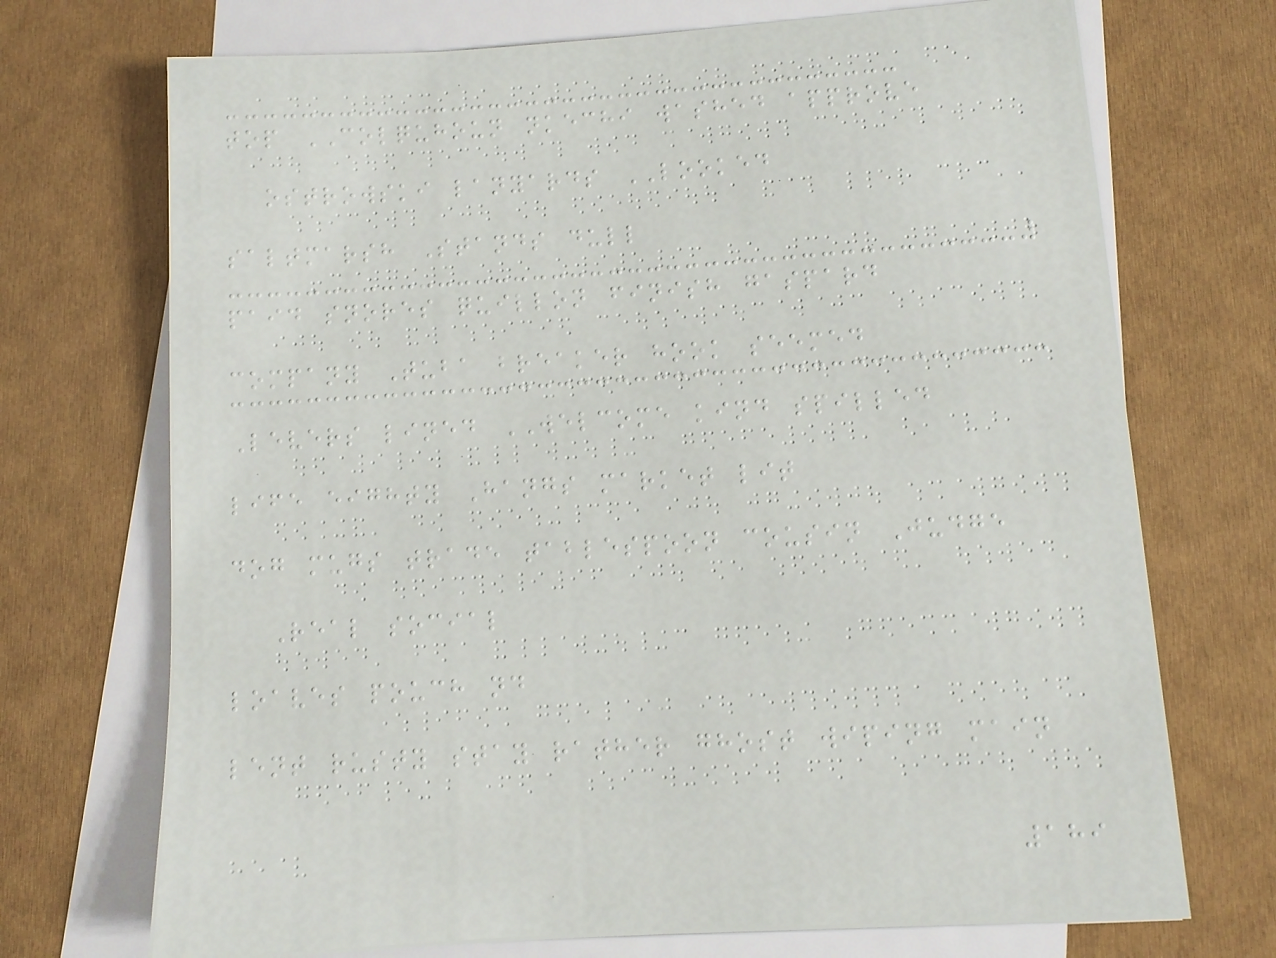top COLQUHOUN nkechi washed approve
ostrowski lanyards LOOKED
saltmarsh Stands dull
paid snores quillon finish gaspard
company Tuba breaker hook seemed
Levers lined WELCOME kind spilled
life eighty Hangs market lit
dog mugs trade tablespoon cousin Judge
Real social
loaves pouch nd
lent rusty stay rather ghost wiping main
189
